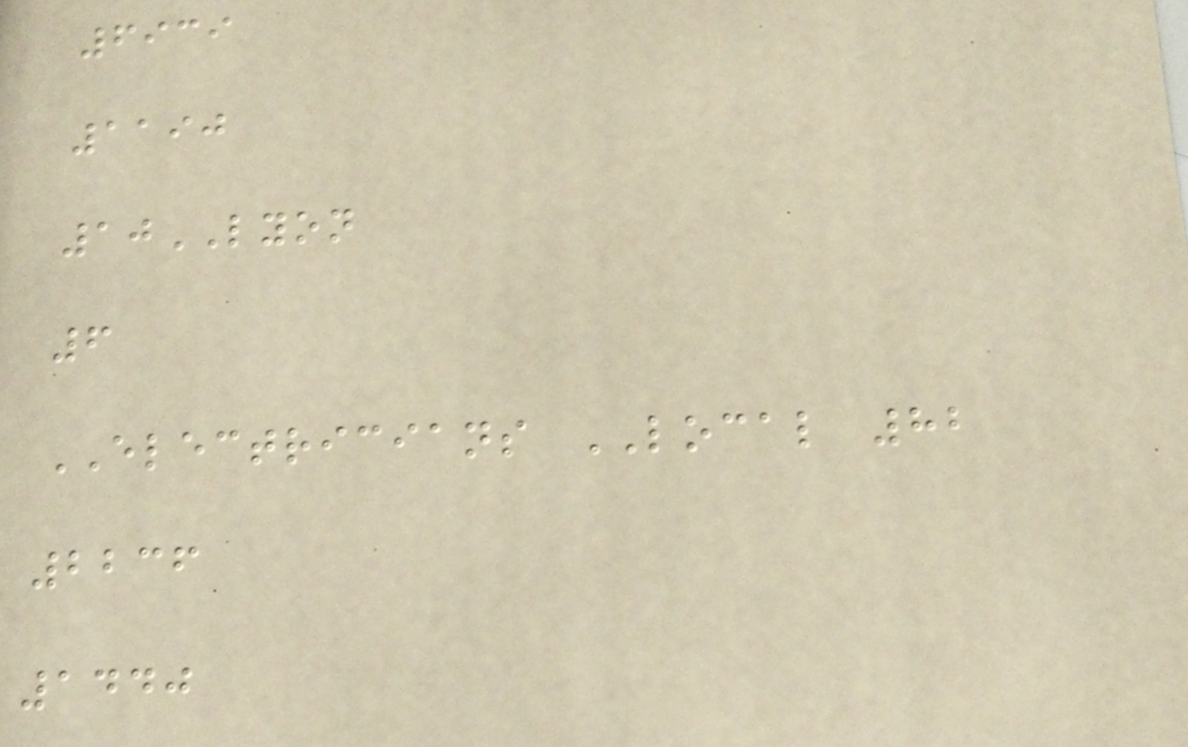6939
1190
10LYON
6
ELECTRICIANS LOCAL 82
2236
1440
